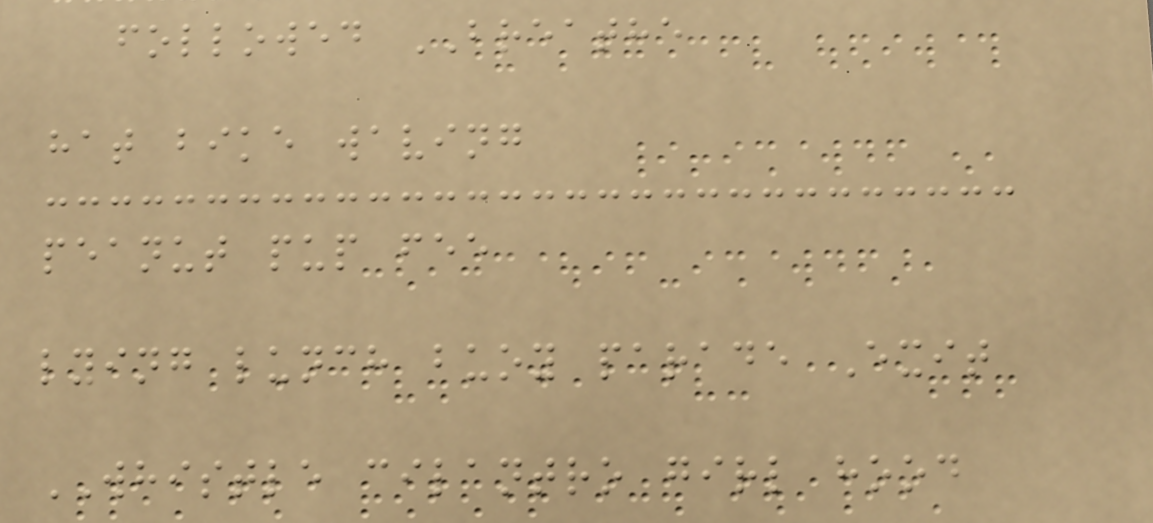followed BREATHE
hat bike waving
peanut pup fee
lying lunch buoy parade Exit
WHISTLE cilantro girl hood
